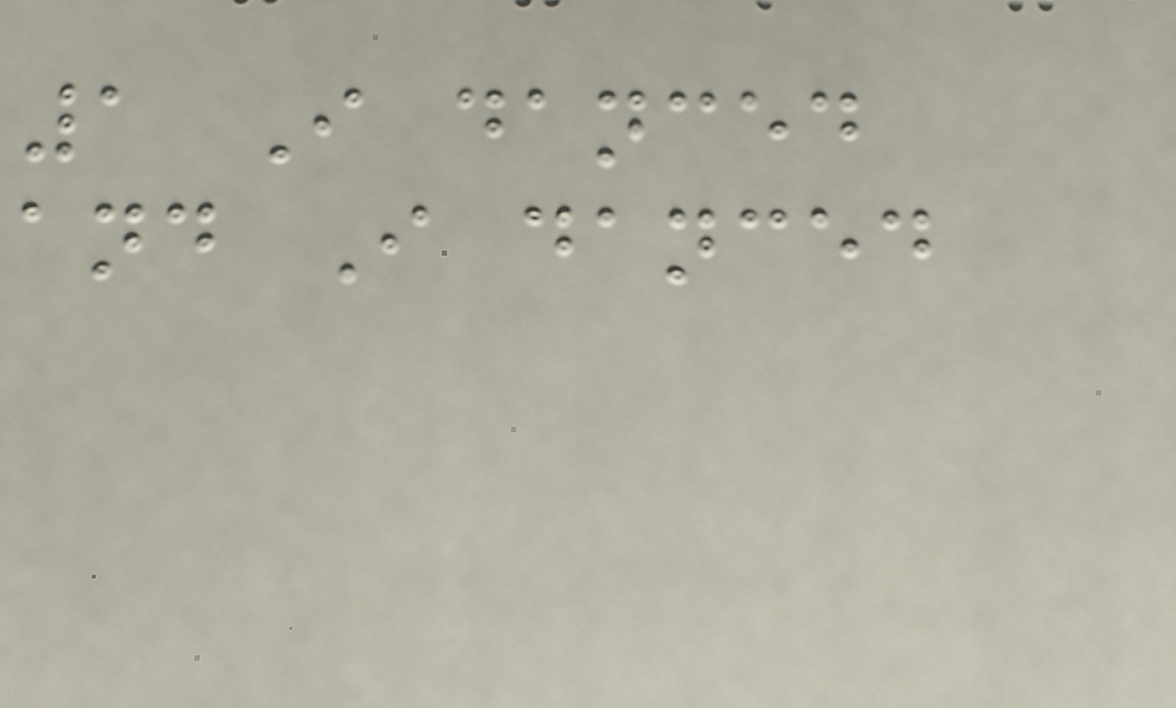1 I danced
and I danced
